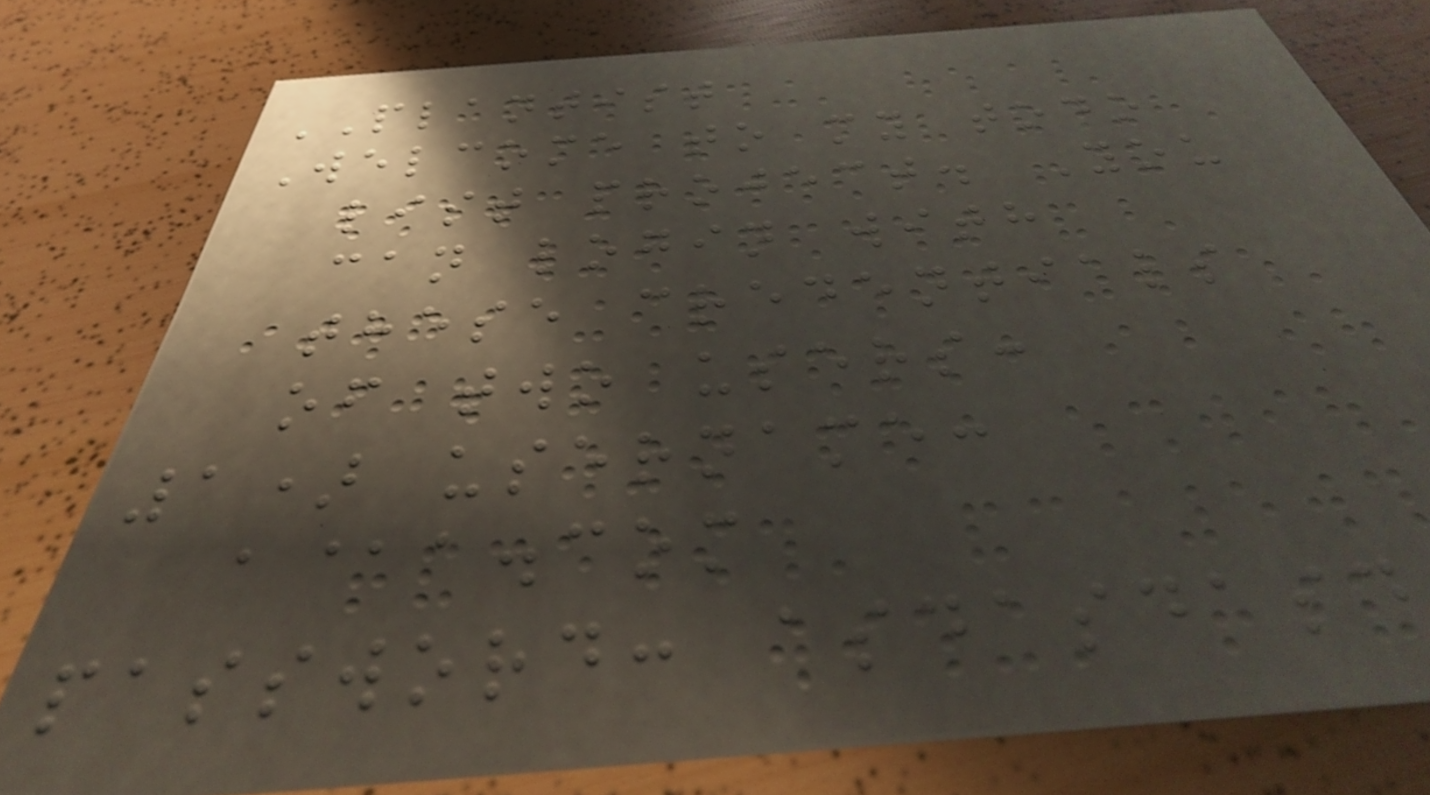PLANTIST
Welcome to my todo
list project. You
can login with
these credentials
of two users:
1) username:
a@a.com
password: asdasdasd
